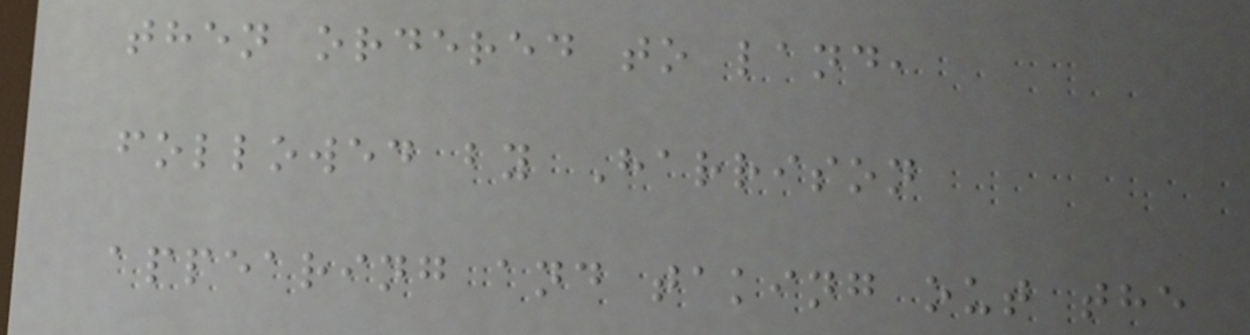then ordered to land,
followed by Harrison
appearing and taking out the
